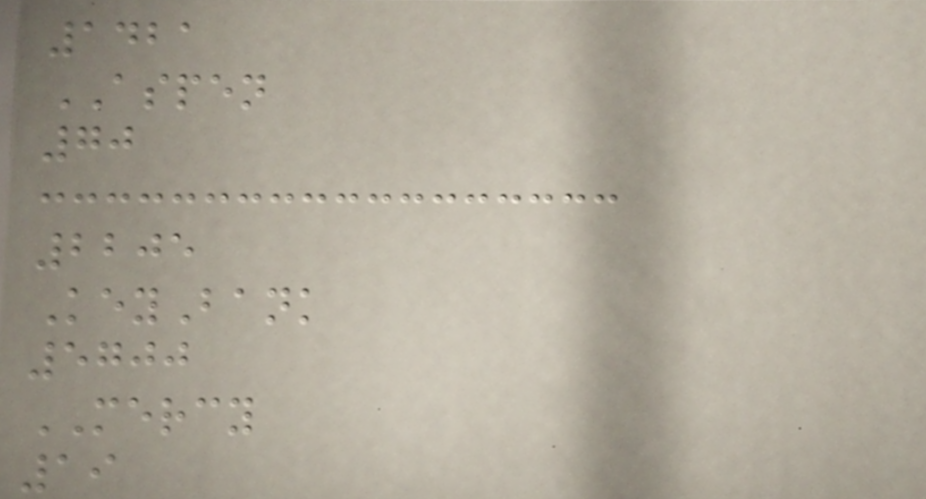1421
ASPEN
70
2205
KeyBank
5700
MERCY
19
